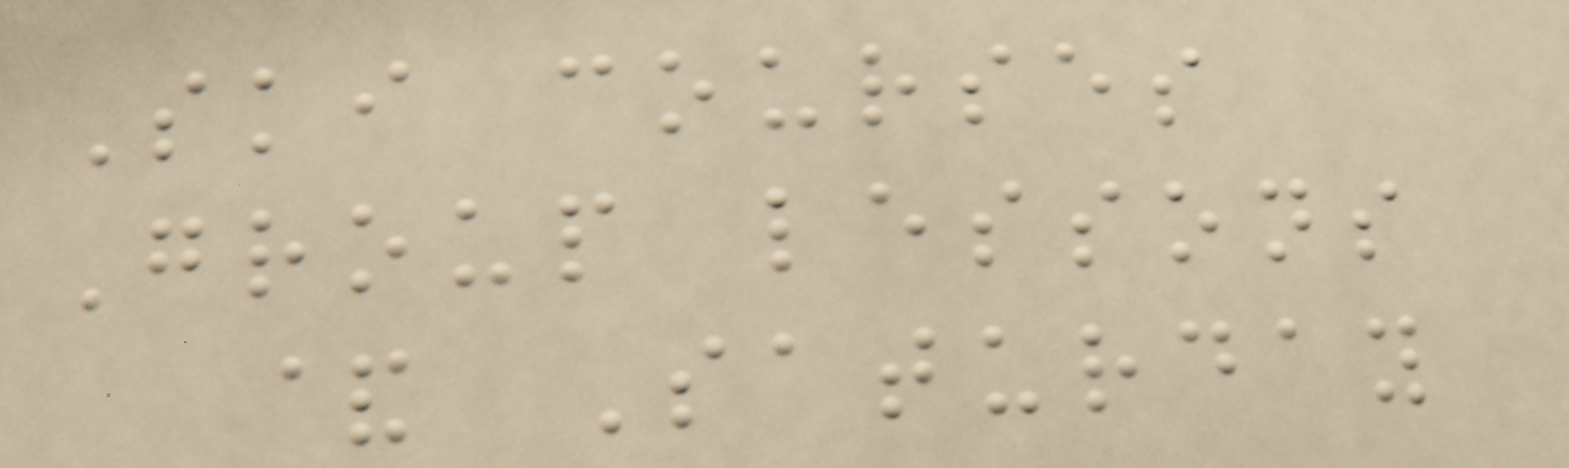Ski courses
Group lessons
& Saturday
